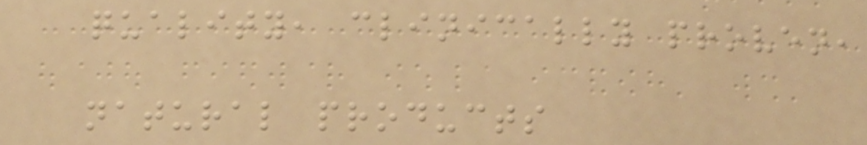quality, clinically proven,
natural products
